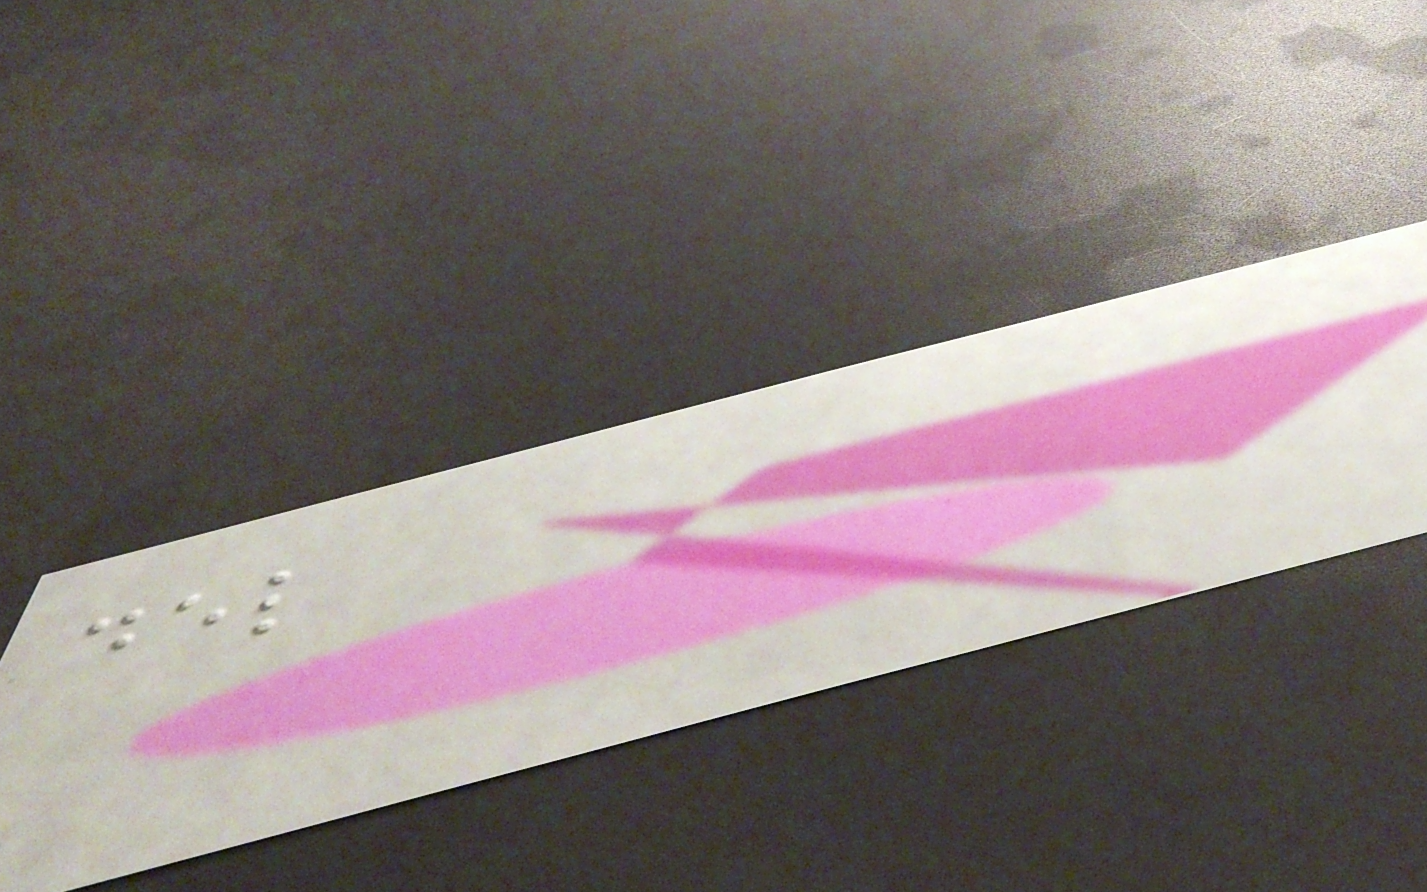del
